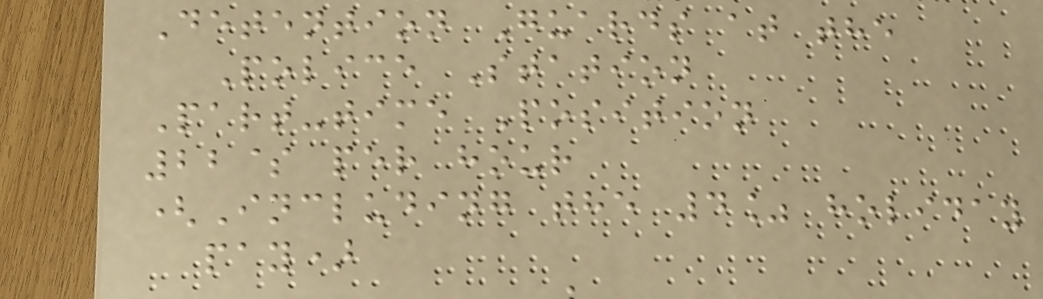Detention Guards at the
Police Station
Part-time Position
22$ per hour
(Including the 4% holiday
pay)
